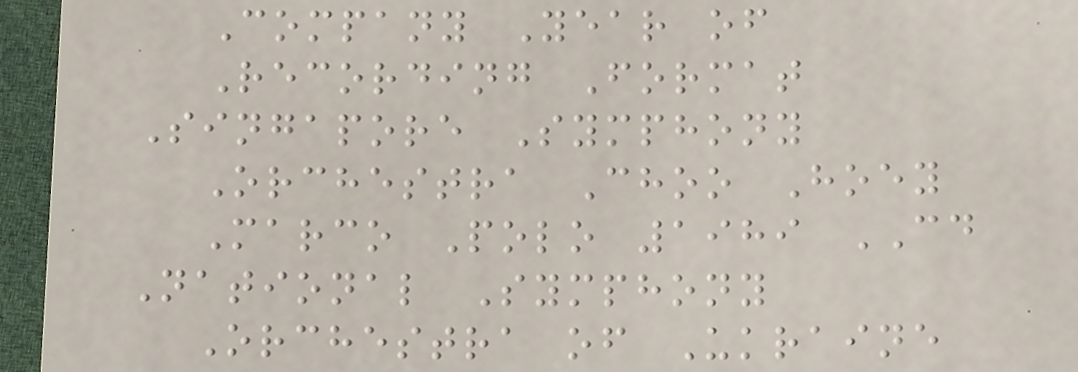Company Year of
Recording Format
Singapore Symphony
Orchestra Choo Hoey
Marco Polo 1989 CD
National Symphony
Orchestra of Ukraine
